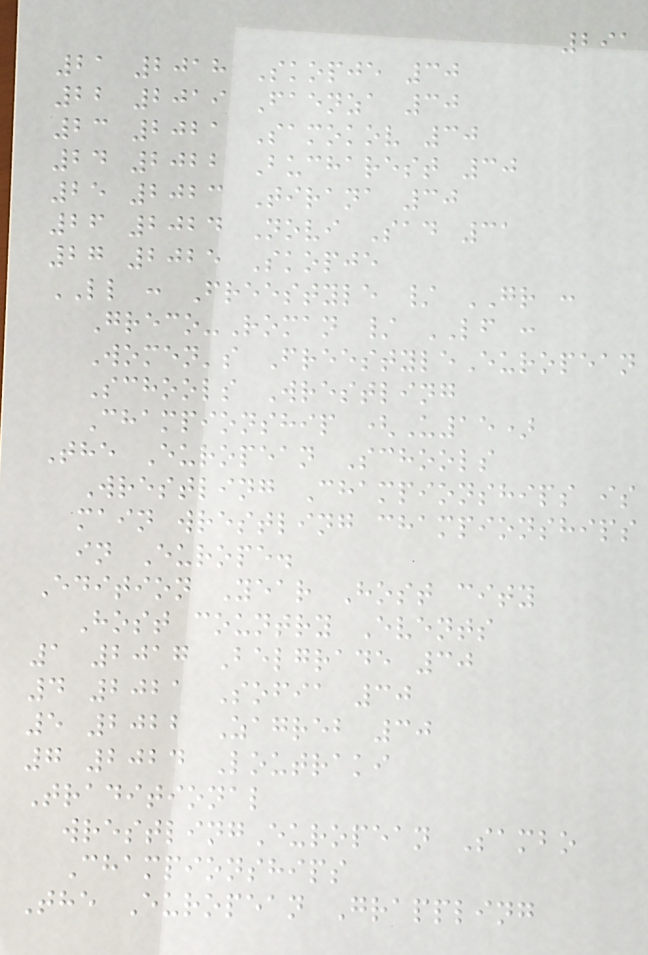291
21 2018 Skopje 30
22 2019 Faenza 30
23 2021 Samokov 30
24 2022 Bucharest 30
25 2023 Tirana 30
26 2024 Novi Sad 31
27 2025 Skopje
LL : Freestyle / GR :
Greco-Roman / LF :
Women's FreestyleEuropean
Schools Wrestling
Championship (U15)
The European Schools
Wrestling Championships is
main wrestling championships
in Europe.
Edition Year Host city
Host country Events
1 2017 Belgrade 30
4 2021 Sofia 30
5 2022 Zagreb 30
7 2024 Loutraki
Traditional
wrestlingEuropean Sambo
Championships
The European Grappling
